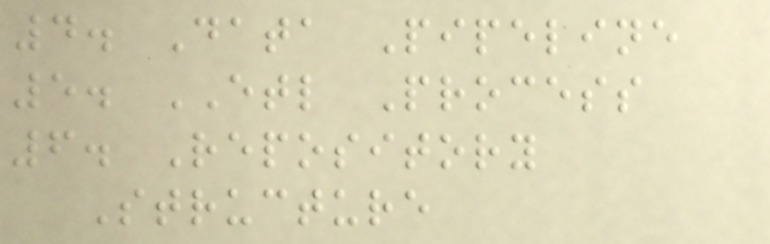4. Data Pipeline
5. ETL Process
6. Repository
Structure
